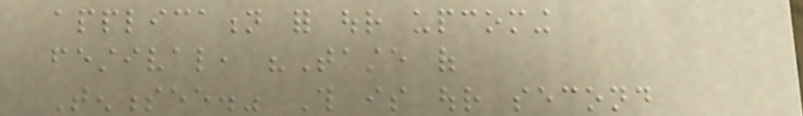application for our upcoming
festival, "Taste of
Tennessee." This is our second
